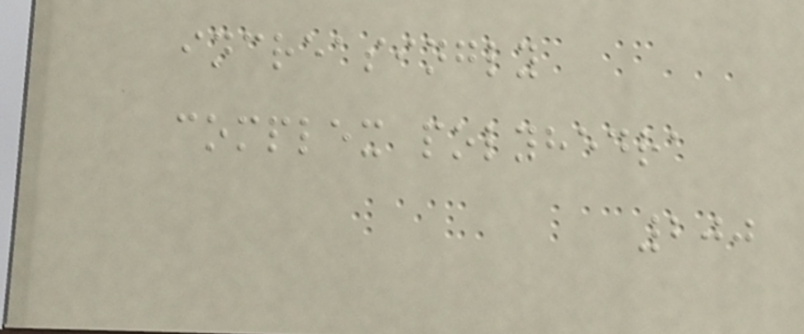increasingly
complex polyhedra
200
